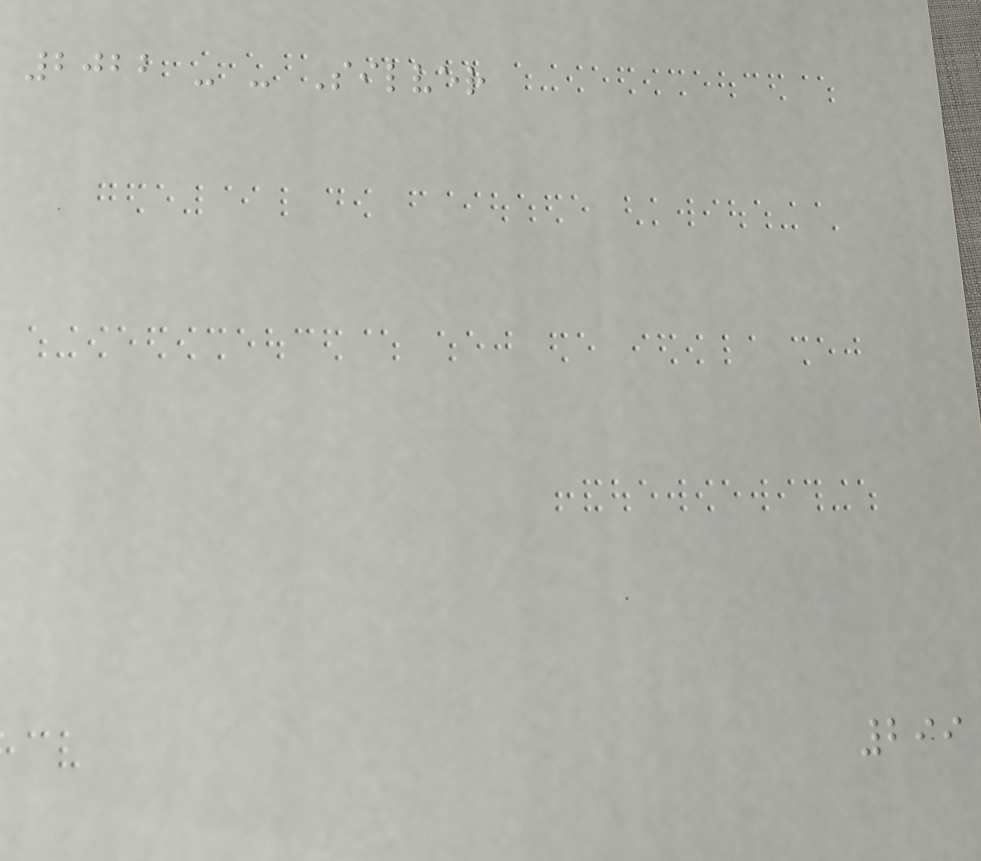2022 - - Silver
299
